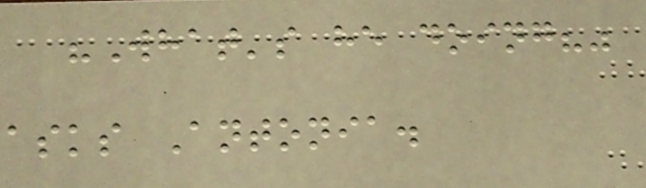"What's he doing?"
asks Antonia.
